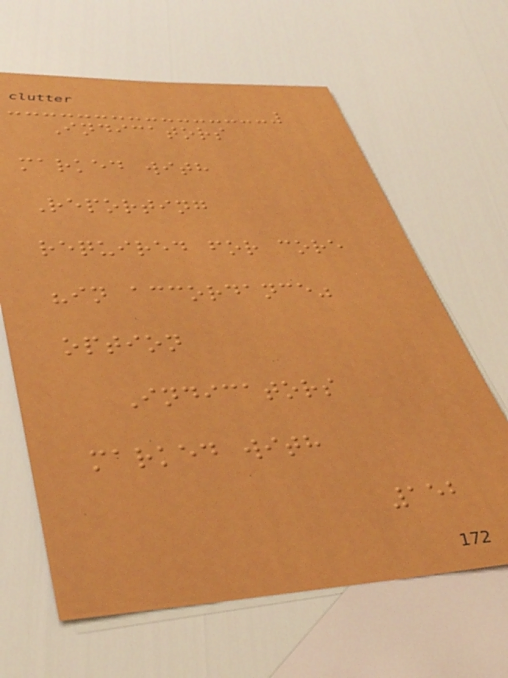Indicators
marked with
Reporting
required for core
"in accordance"
option
Indicators
marked with
152
